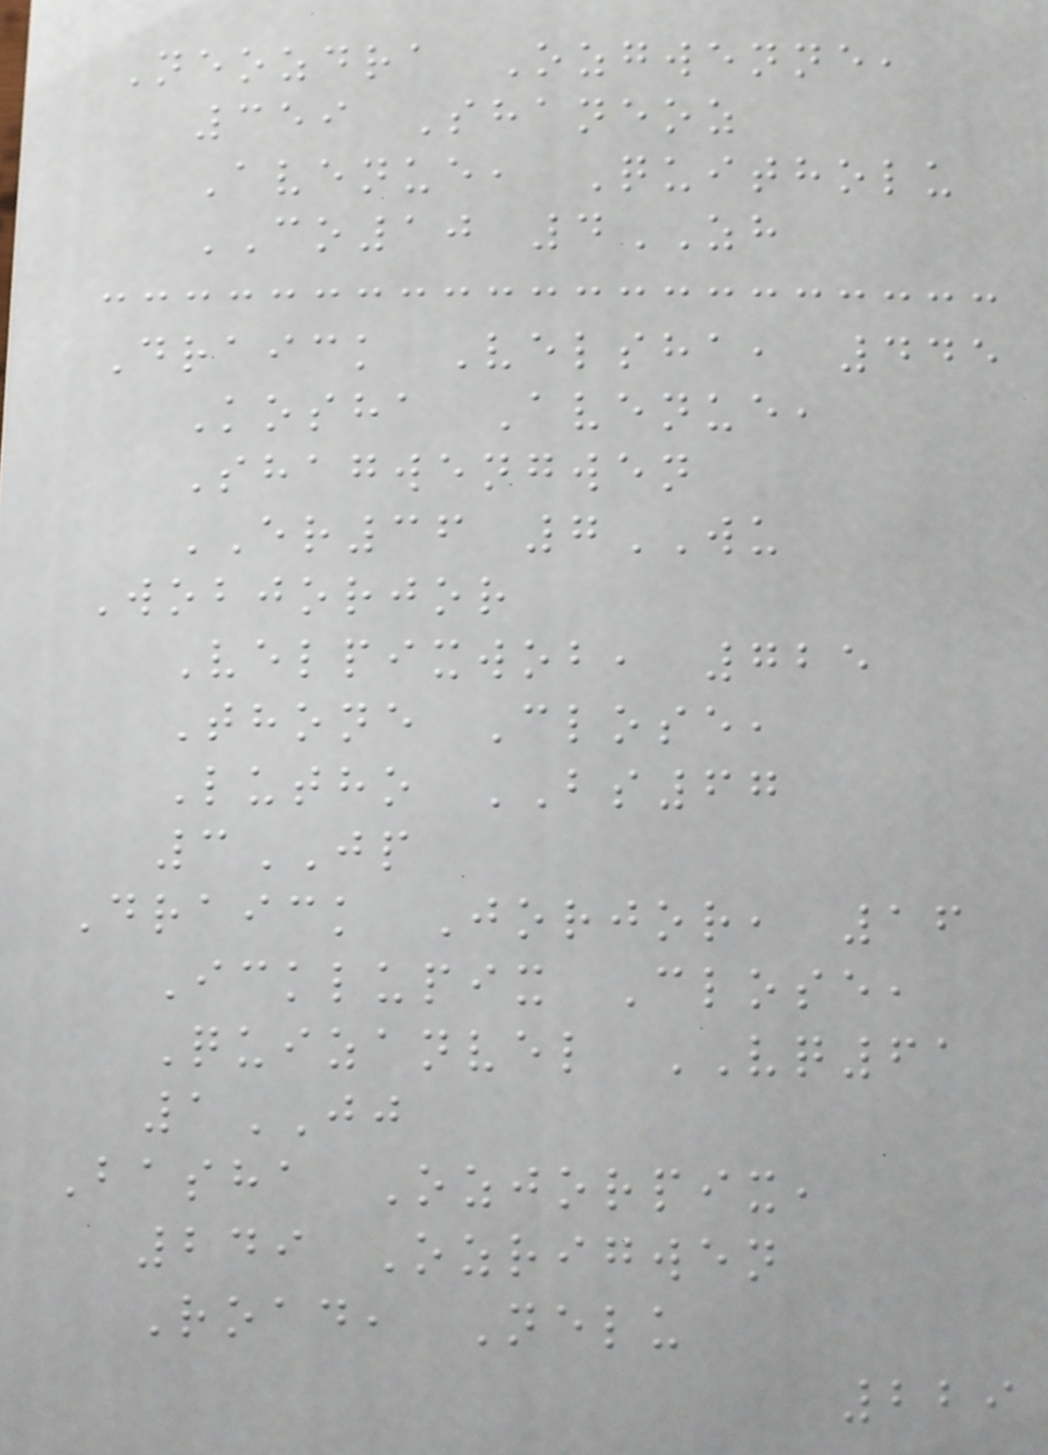Neozdra Ozgwenne,
359 Shaneoz
Avenue, Quitholu
CO10 4ZH
Draick Velsha, 445
Kosha Avenue,
Shagwengwen
ER36 7WU
Wobjorjor
Velpixwob, 725
Thone Close,
Lutho BS67
3JP
Draick Jorjor, 16
Icklupix Close,
Quizanvel VQ61
1JJ
Basha Ozjorpix,
249 Ozrigwen
Road, Nelu
229
